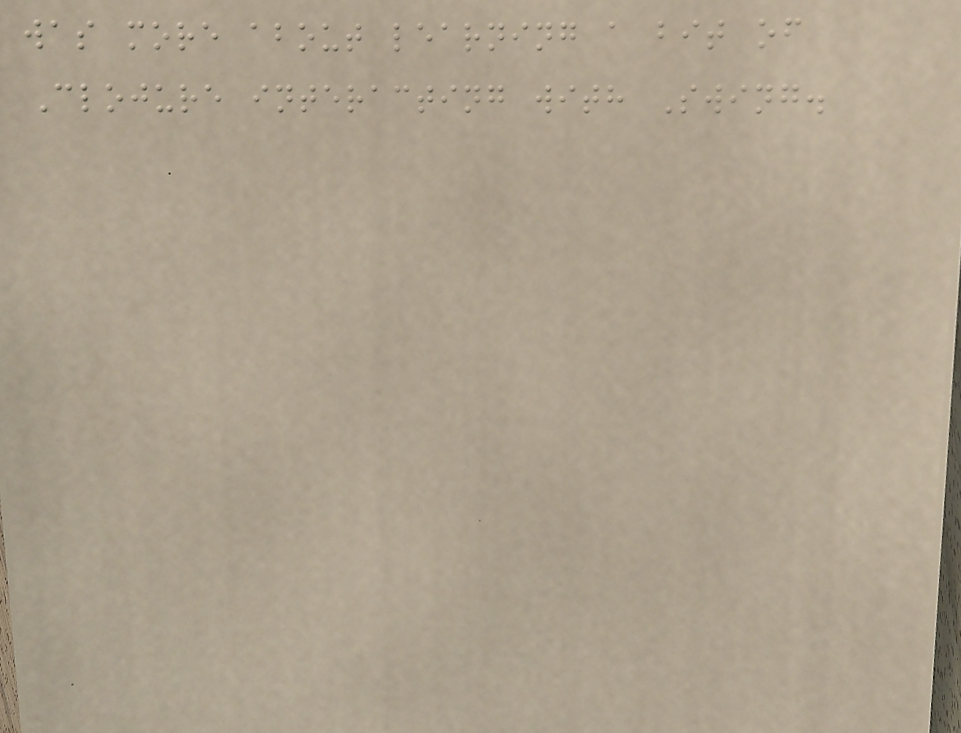was more about learning a bit of
Clojure interacting with Swing.
